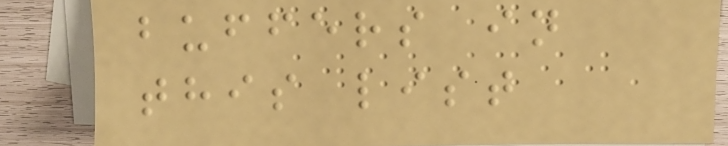buffers in
this list
